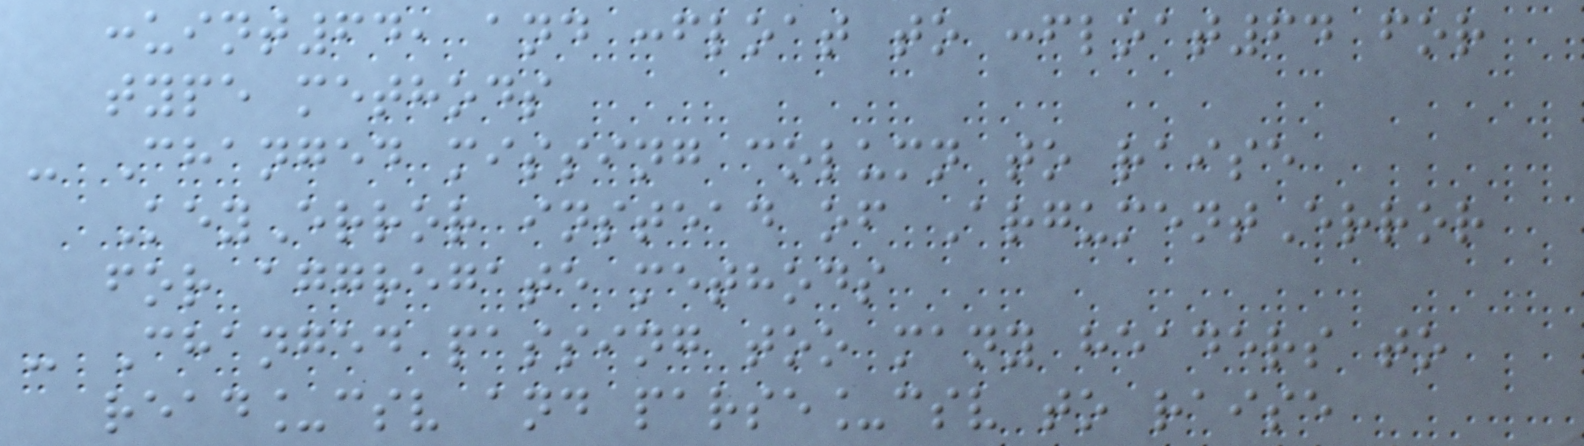:uint64, and :float to :float64 for
type methods
- Changed missing column to raise
KeyError instead of ArgumentError
for aggregate methods
- Changed passing too many headers to
read_csv and parse_csv to raise
